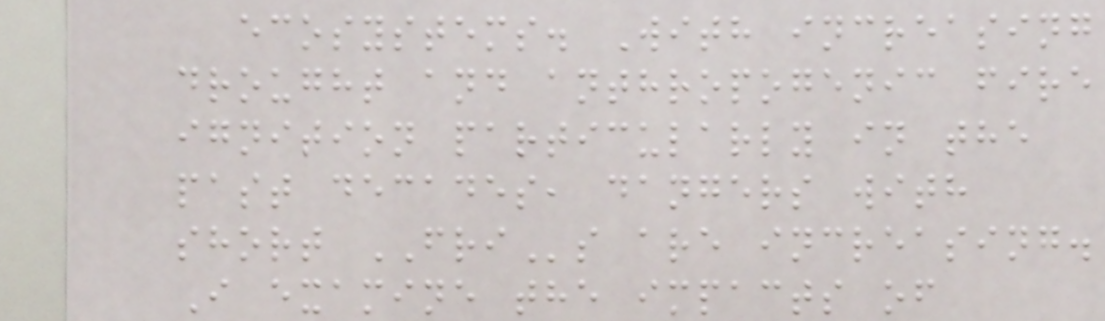ecosystems. With increasing
drought and anthropogenic fire
ignition particularly in the
past decades, dangers with
short FRIs are increasing.
I examine the impacts of
